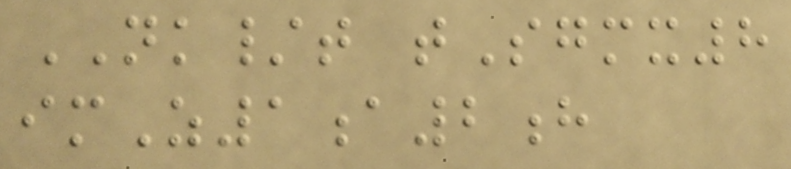NK/t tSgmx8
imZ1a2h
